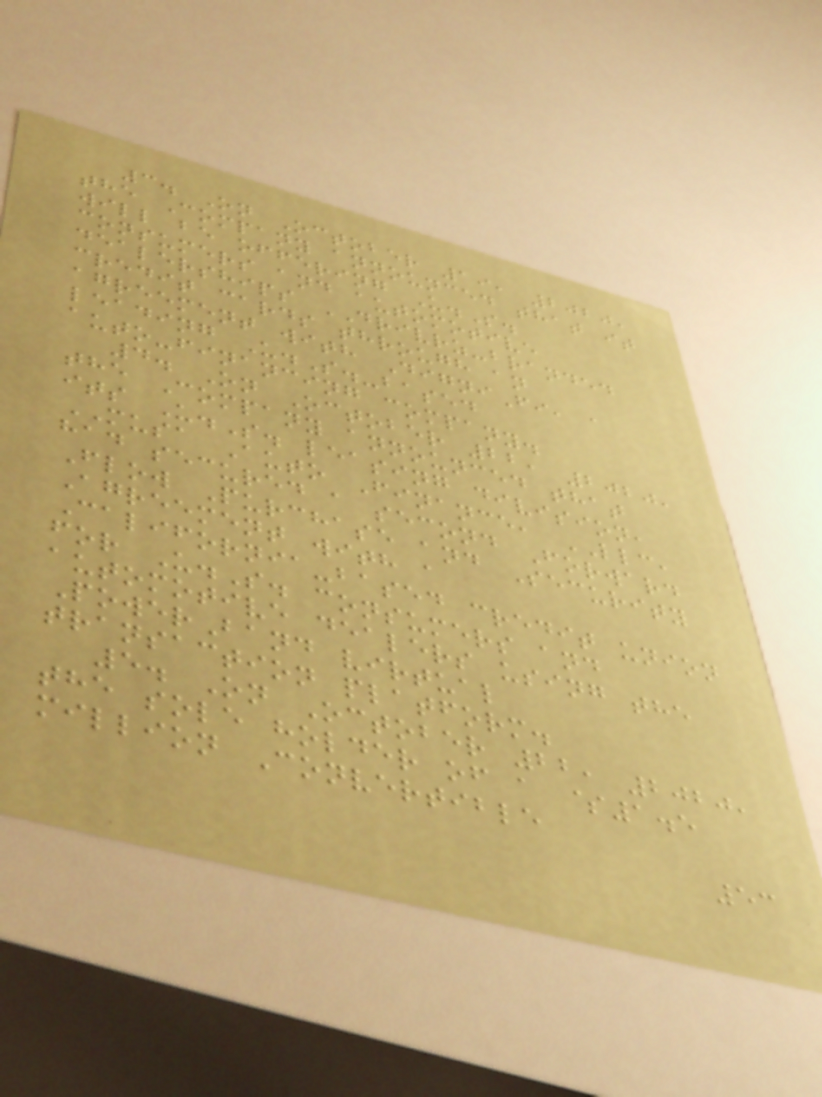3. On October 19, 2020,
the Company announced that it
will be offering U.S.
consumers and automotive
dealerships DRIVRZ-branded
credit cards through an
agreement with DigniFi, a
leading U.S.-based
auto-financing company.
4. On October 22, 2020,
the Company announced that
its U.S. leasing division,
MUSA Auto Finance, LLC,
had secured a second Forward
Flow Purchase and Security
Agreement with a
California-based credit union
for U.S. consumers and
automotive dealers using the
PowerBand virtual
transaction platform.
5. On October 22, 2020,
the sole holder of a $1.5
million Convertible
53
